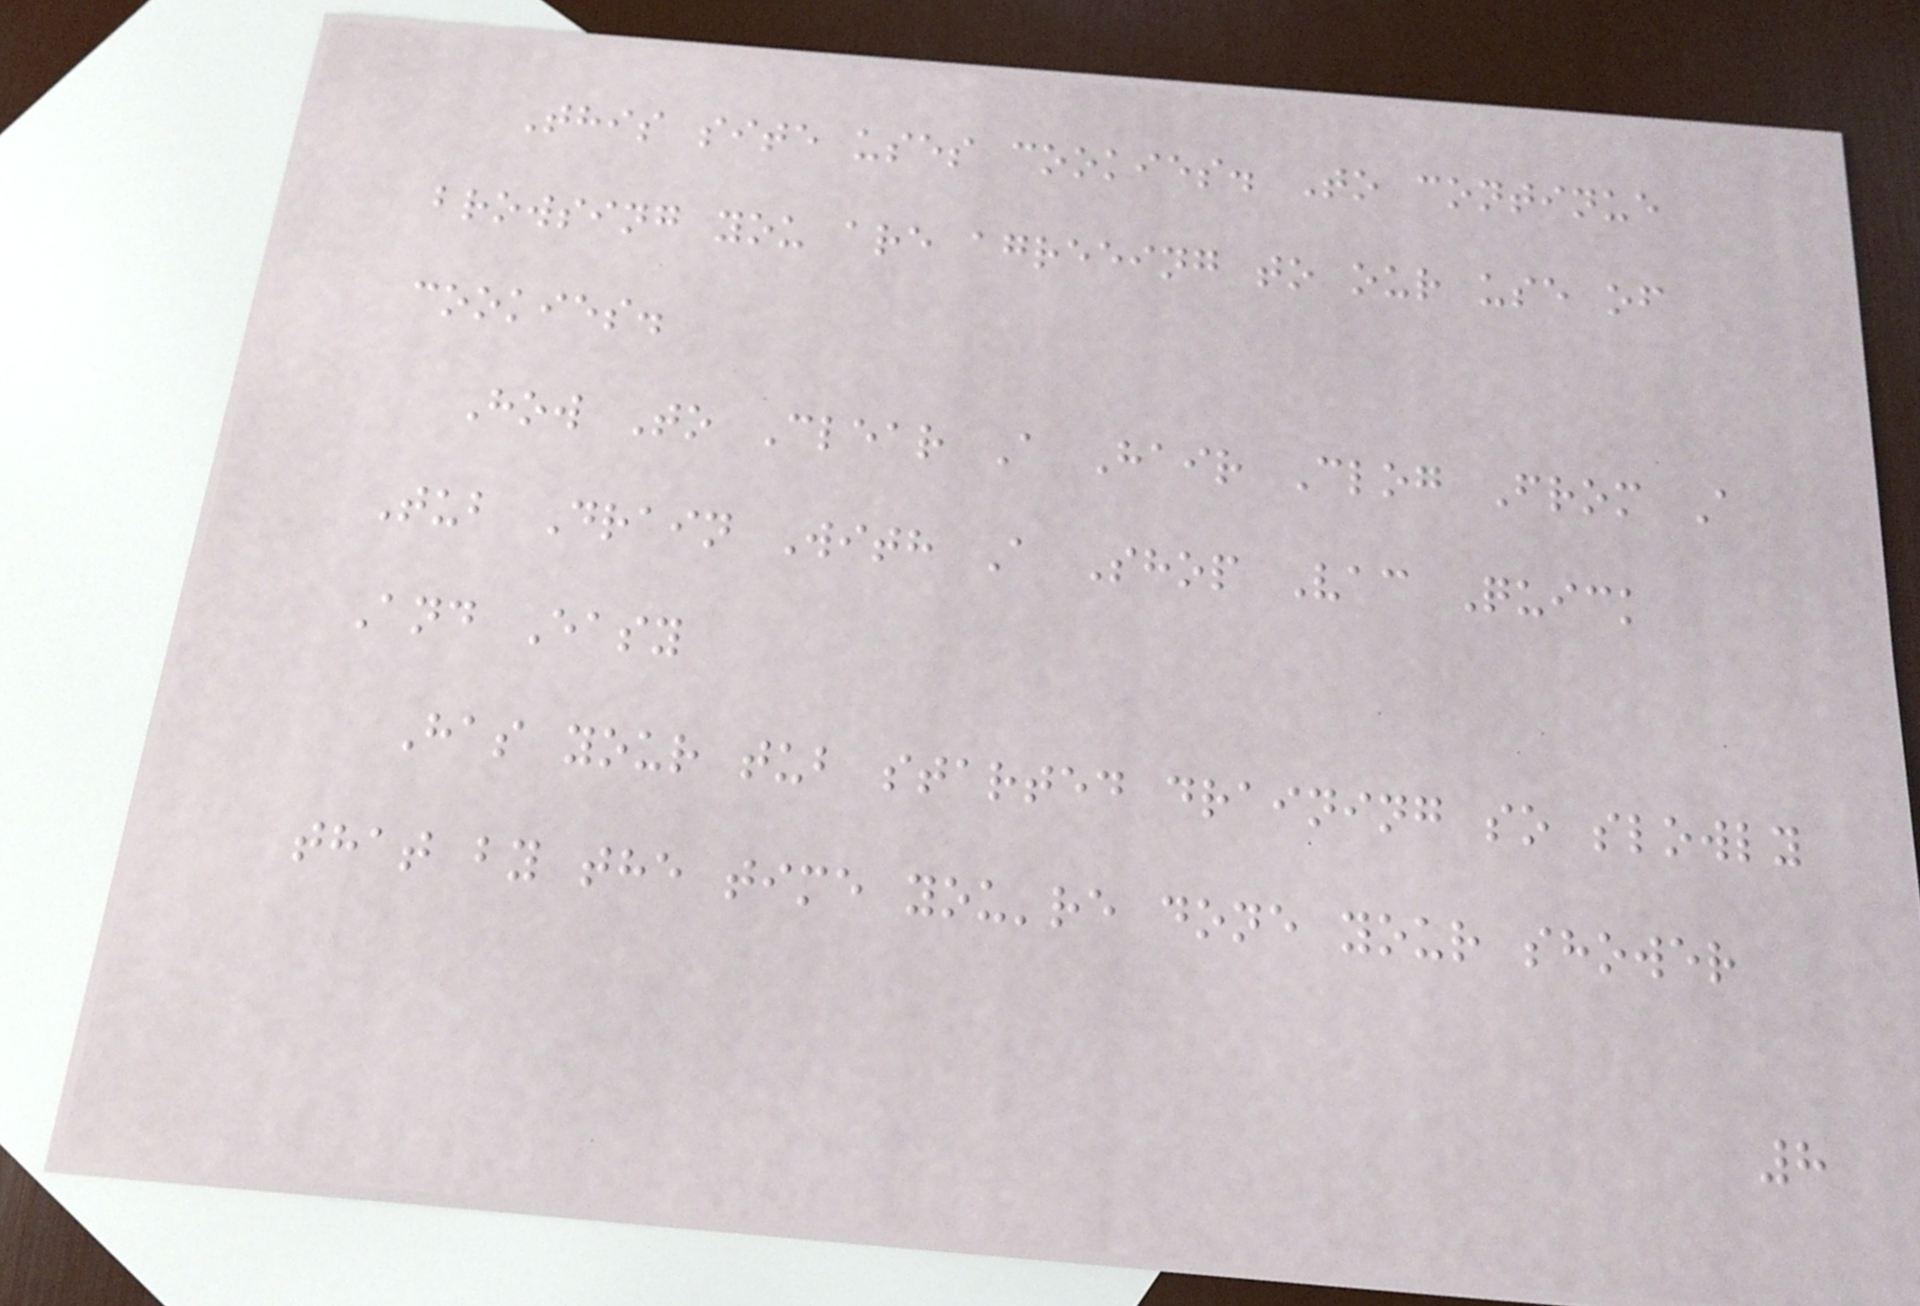This site uses cookies. To continue
browsing you are agreeing to our use of
cookies.
How To Clear A Hair Clog From A
Tub Drain With A Shop Vac Quick
And Easy
Has your tub started draining so slowly
that by the time you're done your shower
8
